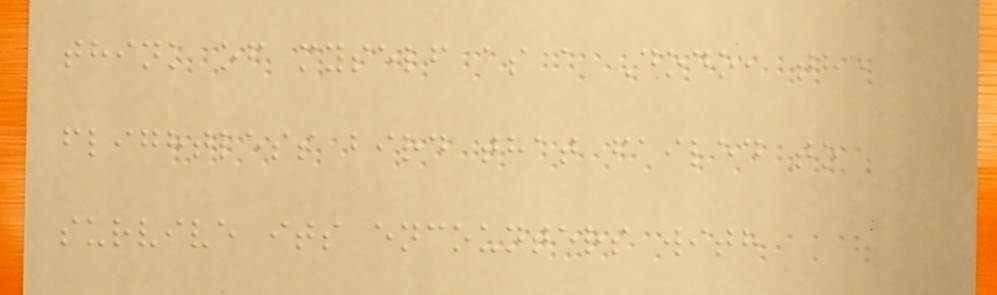think of myself as a Dodo, the
flightless bird that failed to
survive its encounters with
